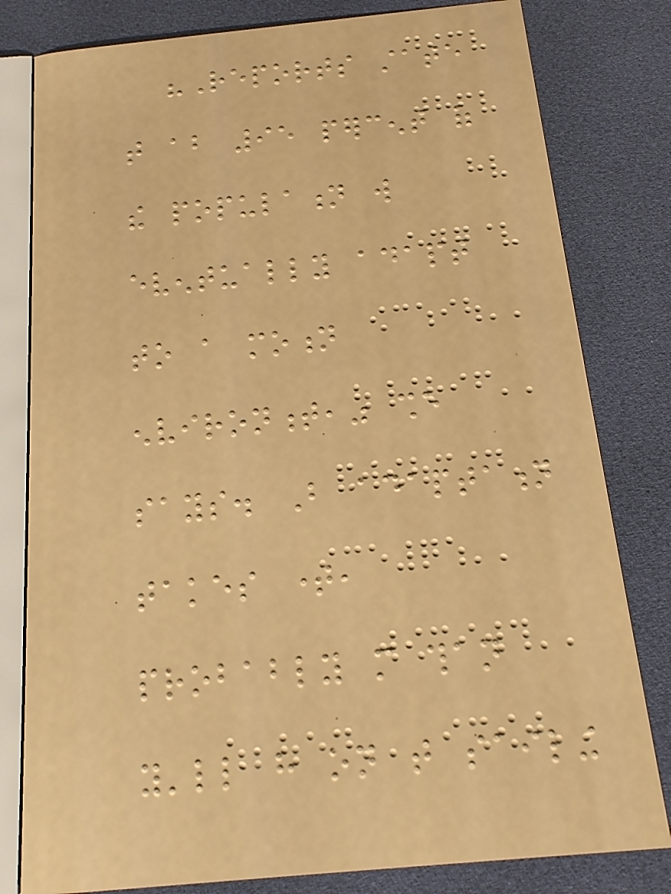"Reports state
that about 95 percent of
the population will
eventually adapt
to a motion
environment," she
says. But adaptation
takes time,
probably more than
you'll have on that sailing
